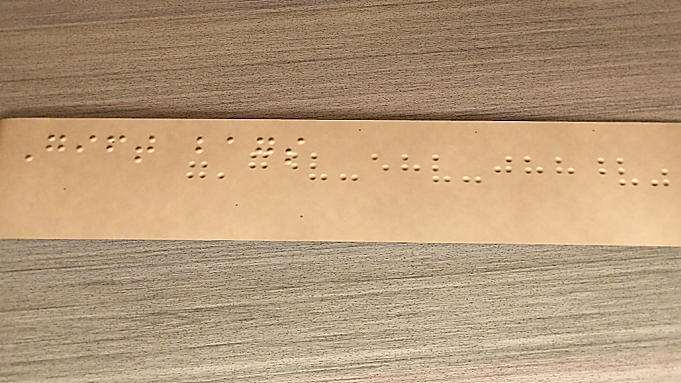Gift bags
